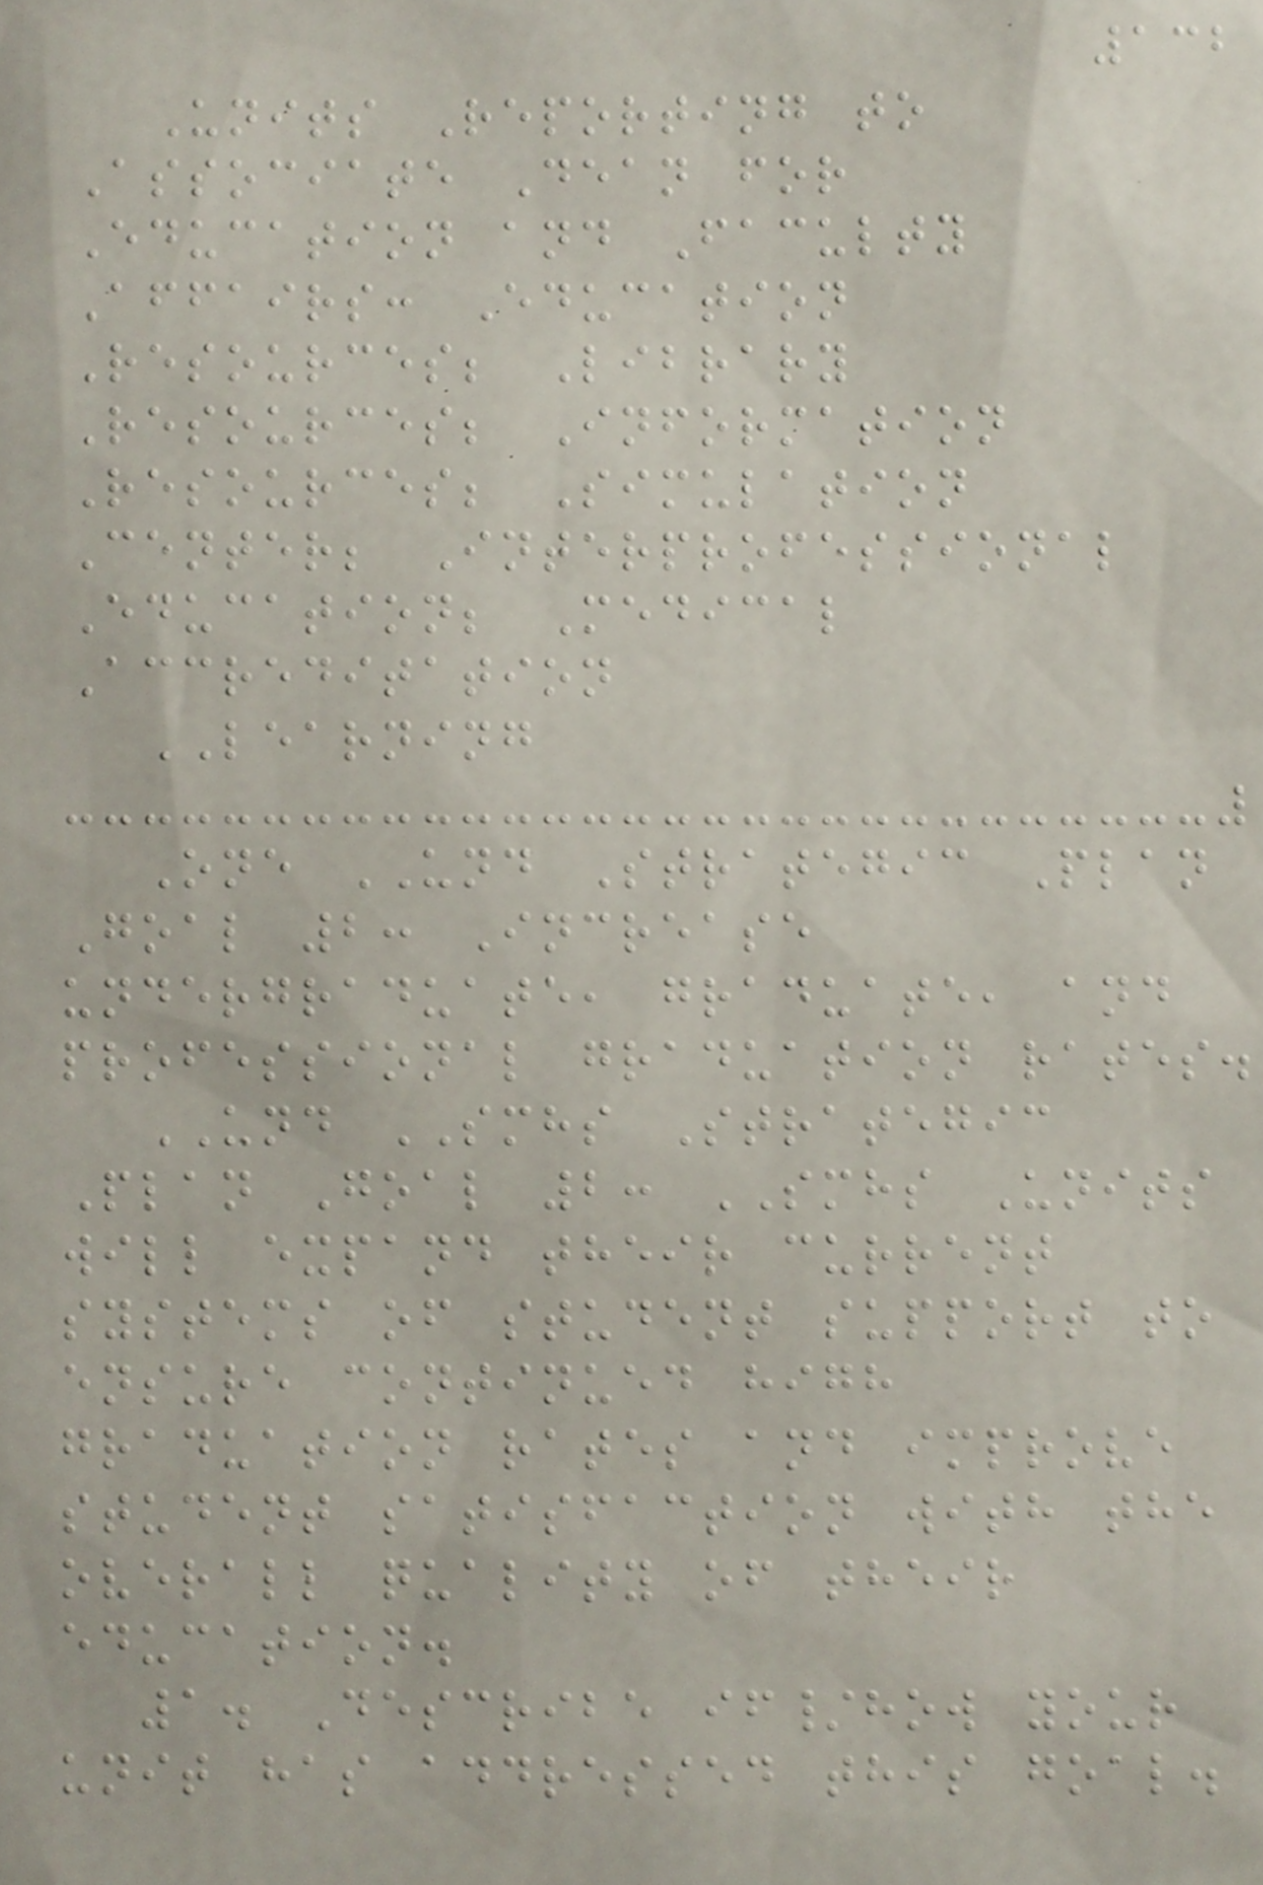132
Units Reporting to
Associate Dean for
Education and Faculty
Affairs: Education
Resources; Library
Resources; Information
Resources; Simulation
Center; Interprofessional
Education; Medical
Accreditation
LEARNING
One UND Strategic Plan
Goal 2: Increase
undergraduate, graduate, and
professional graduation rates.
UND SMHS Strategic
Plan Goal 2: SMHS Units
will expand their current
systems of student support to
ensure continued high
graduation rates and improve
student satisfaction with the
overall quality of their
education.
1. Describe if/how your
unit has addressed this goal.
